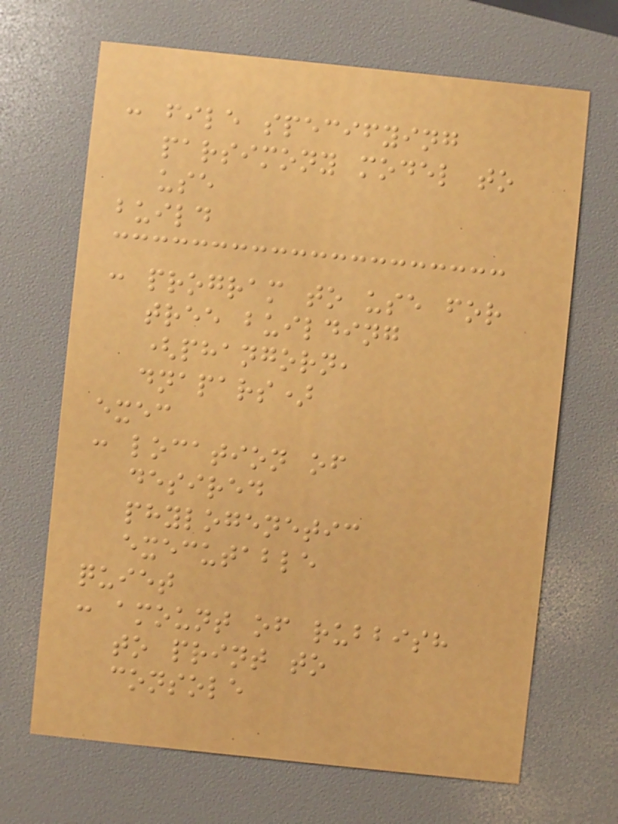: file specifying
parsimony model to
use
build
: program to use for
tree building
(phangorn,
dnapars)
exec
: location of
desired
phylogenetic
executable
quiet
: amount of rubbish
to print to
console
